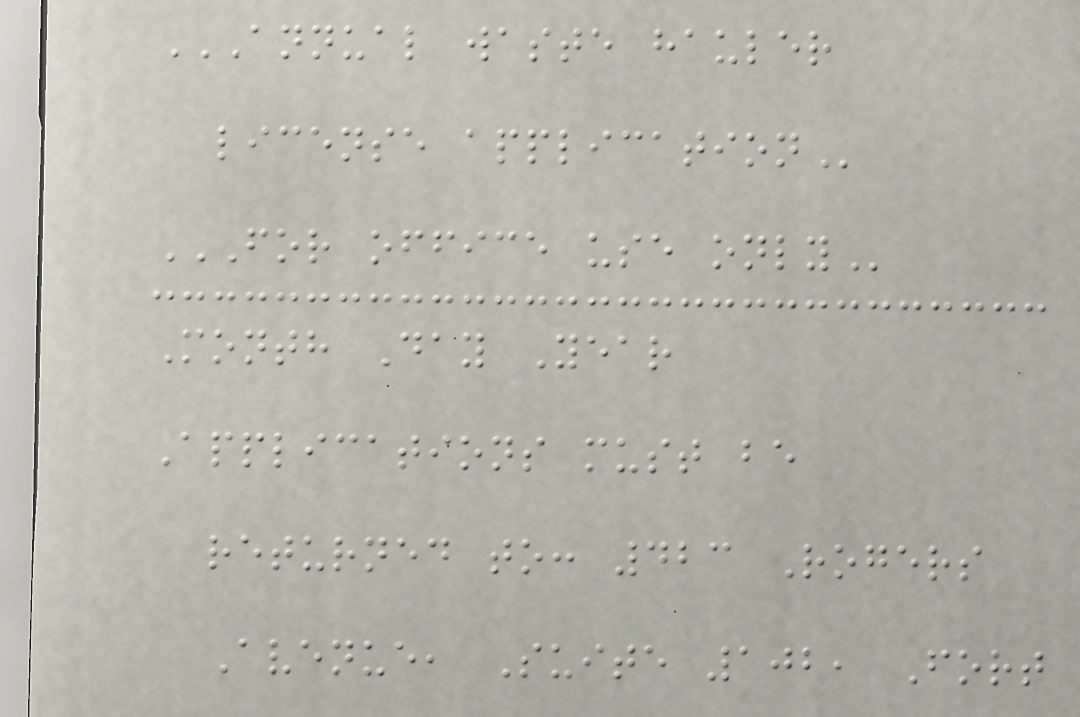ANNUAL WASTE HAULER
LICENSE APPLICATION
FOR OFFICE USE ONLY
Month Day Year
Applications must be
returned to: 423 Rogers
Avenue, Suite 102, Fort
